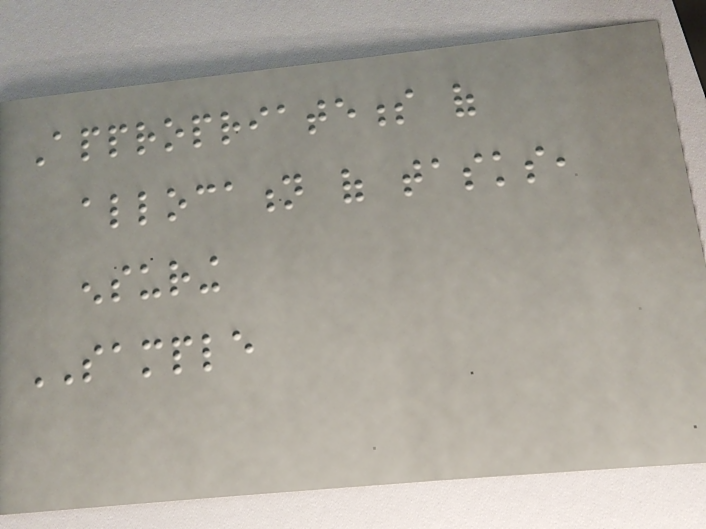Appropriateness of
allocation of tasks,
ensuring
SAMPLE
